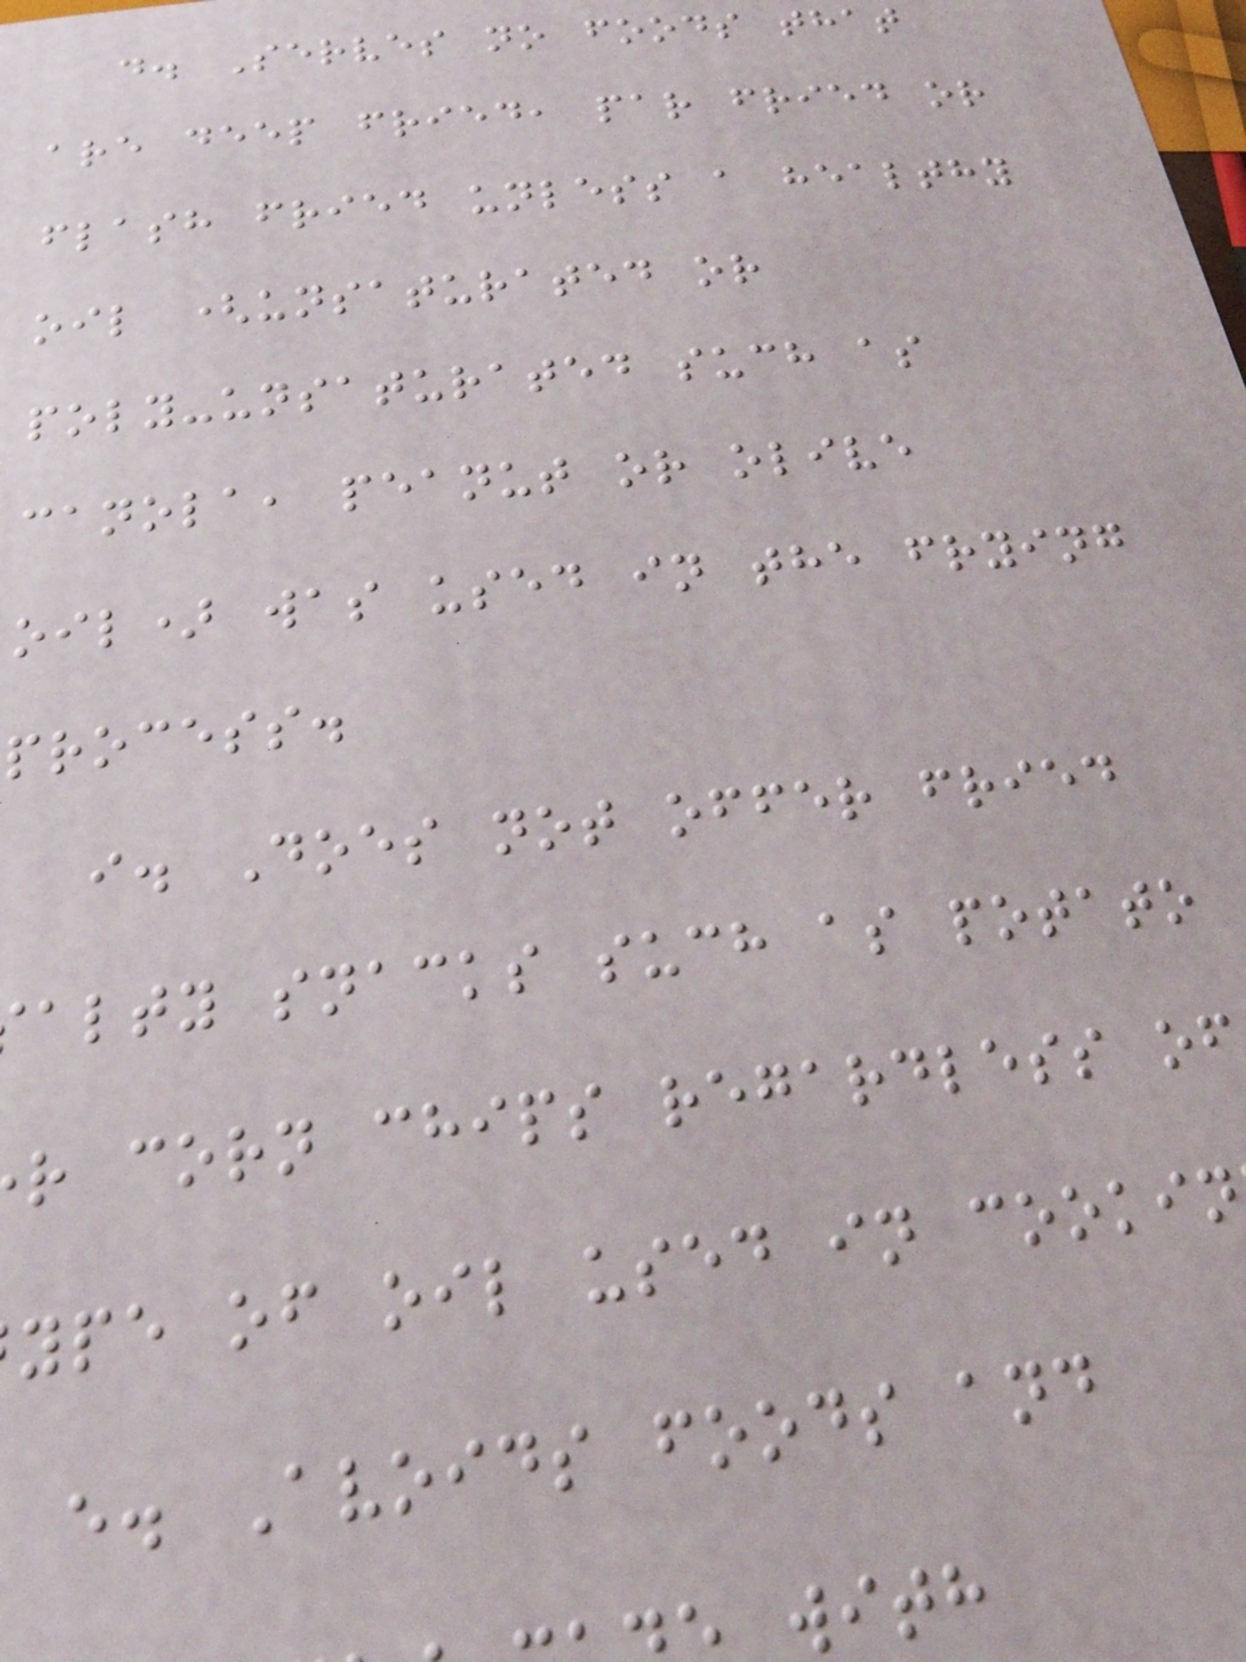d. Serves no foods that
are deep fried, par fried or
flash fried unless a healthy
oil (unsaturated or
poly-unsaturated such as
canola, peanut or olive
oil) was used in the frying
process.
i. Does not offer fried
alty snacks such as potato
r corn chips regardless of
ype of oil used in cookin
e. Avoids foods and
